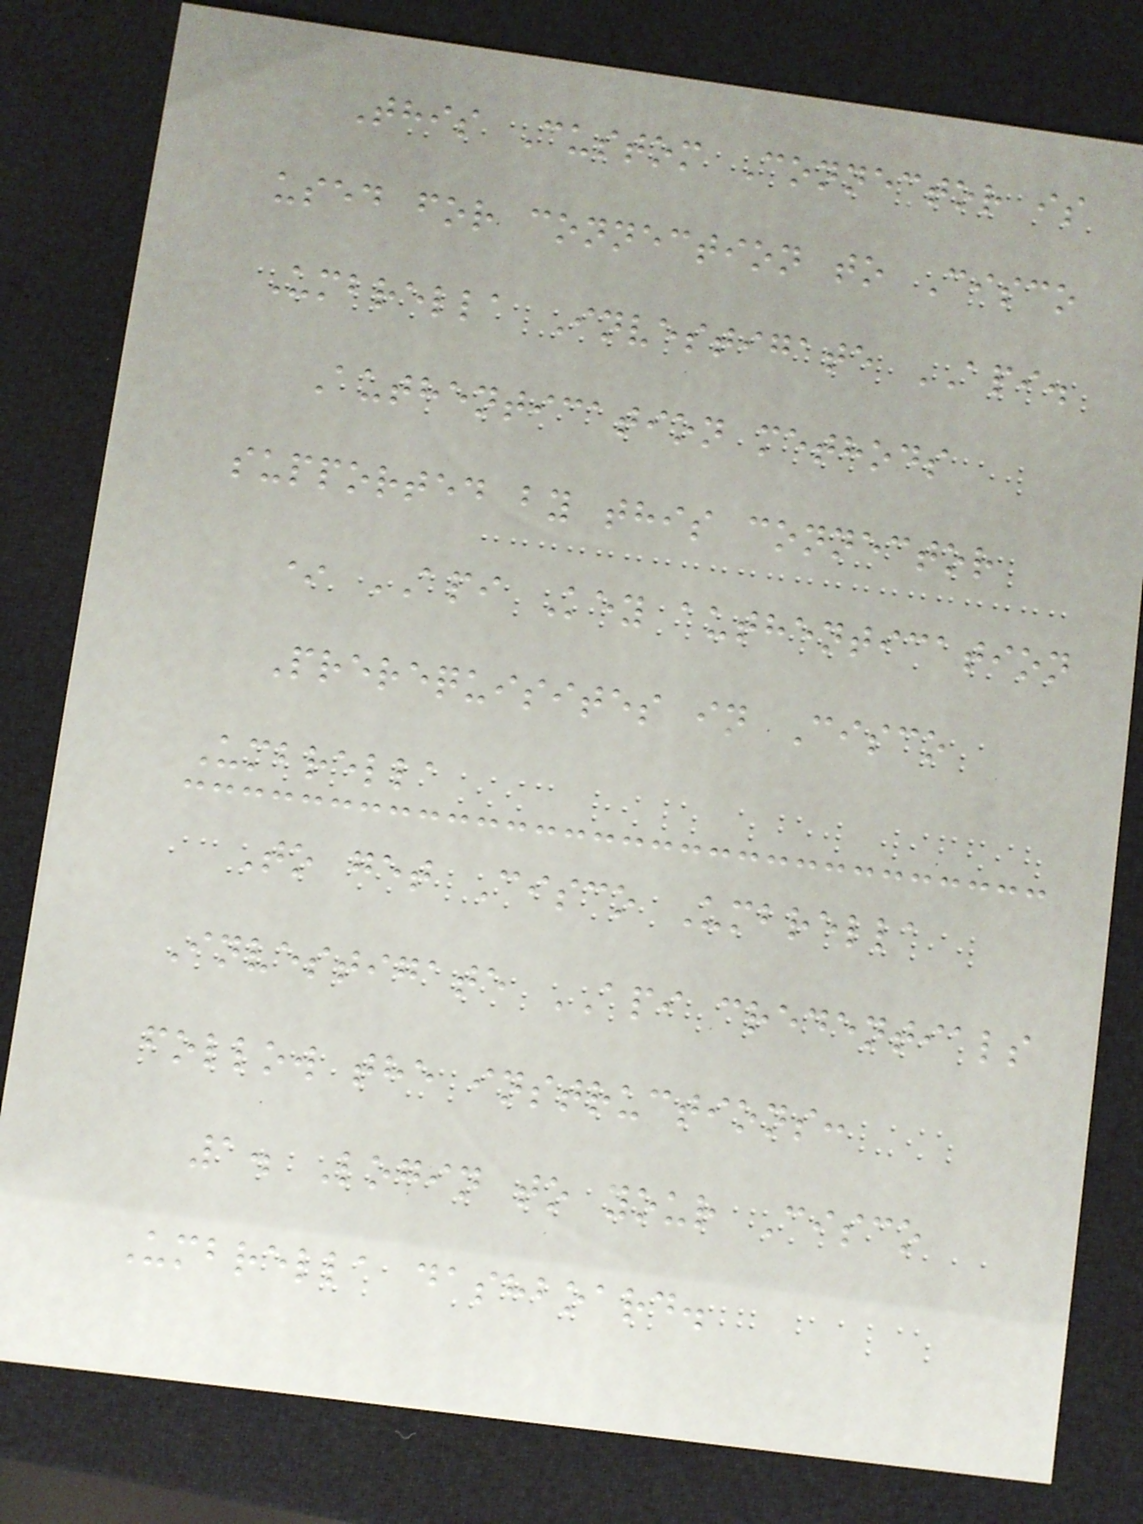This Custom Connector is
used for connection to Cisco
Umbrella Investigate API.
Authentication methods
supported by this connector
* API Key authentication
Prerequisites in Cisco
Umbrella
To get Cisco Umbrella
Investigate API credentials
follow the instructions:
1. Login to your Cisco
Umbrella dashboard.
